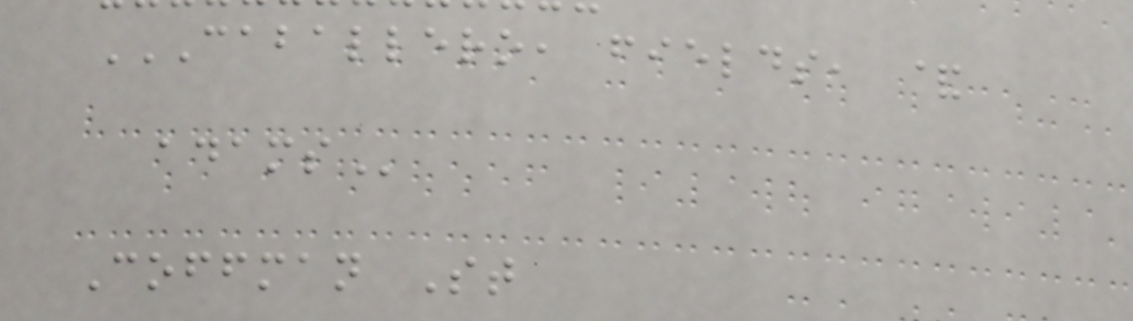CABALLERO, FIELDS, &
ADAMS
Coffman St
